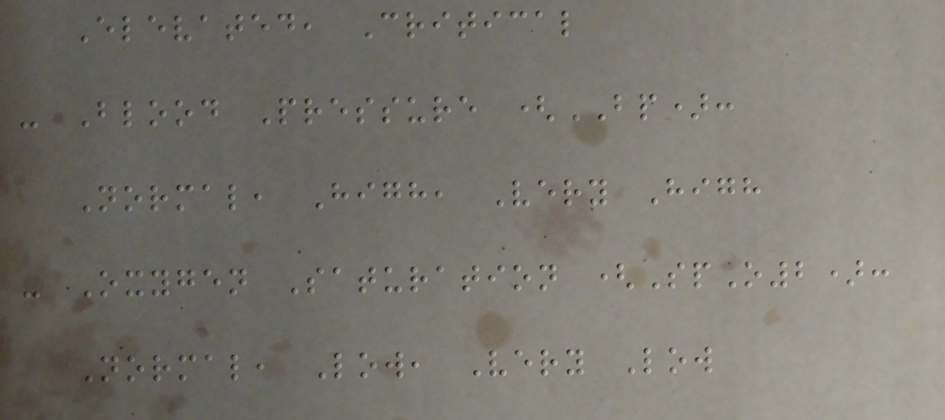Elevated, Critical
- Blood Pressure (BP):
Normal, High, Very High
- Oxygen Saturation (SpO2):
Normal, Low, Very Low
